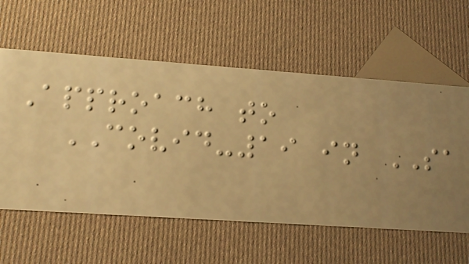Approach to
COVID-19 in SA
